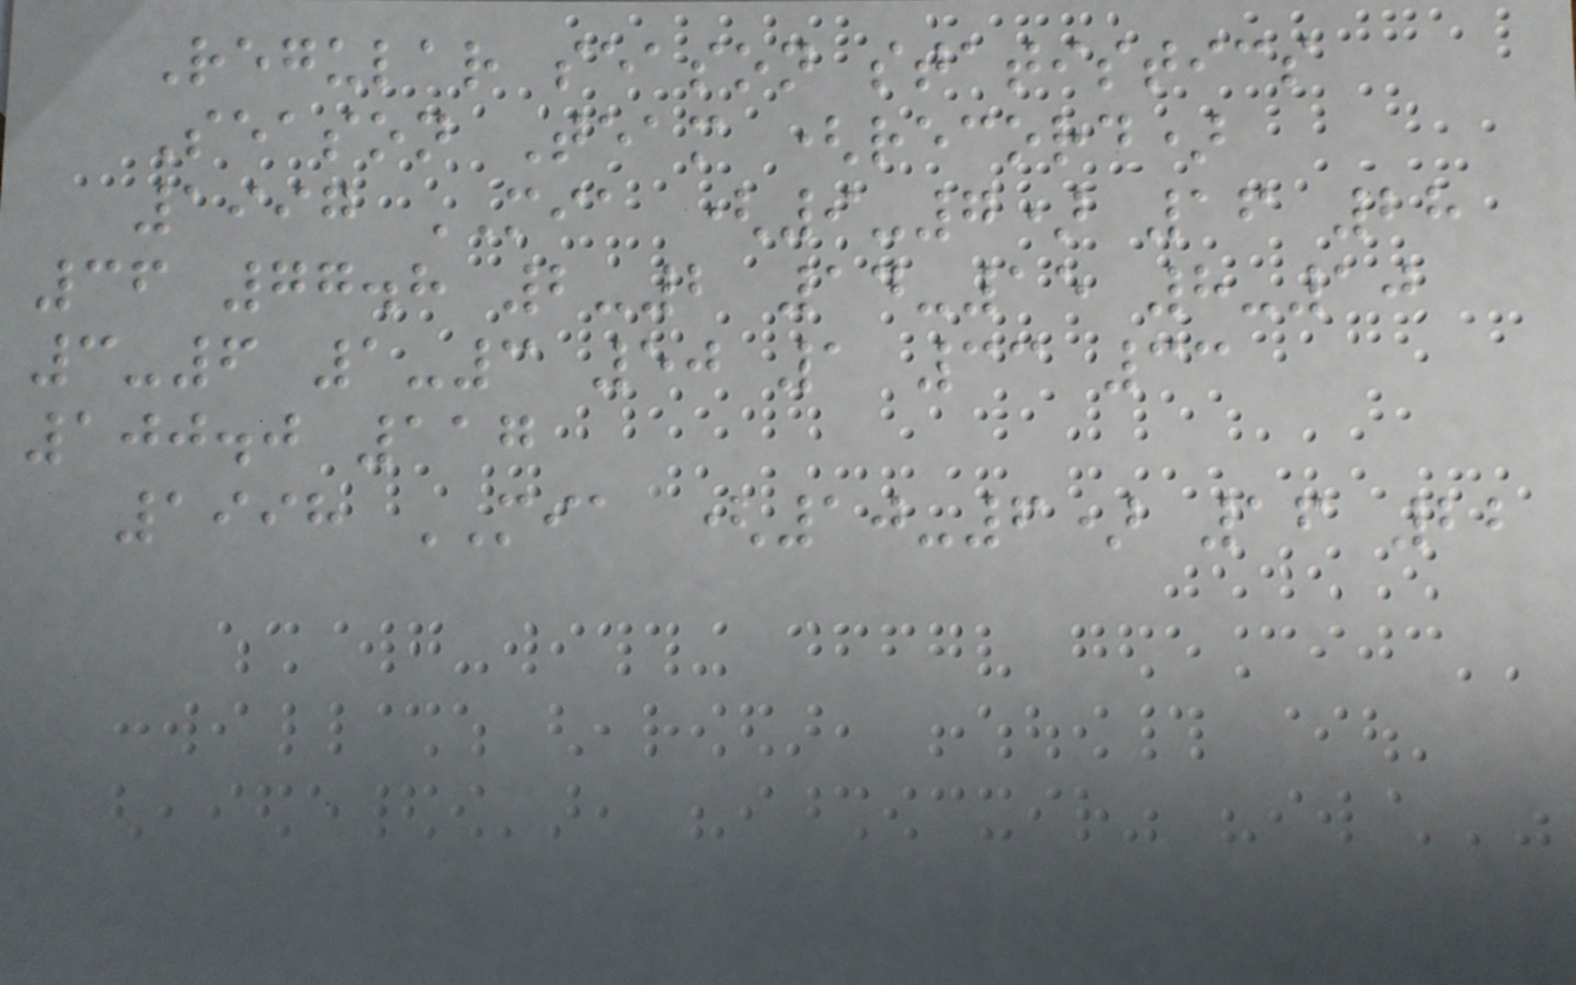Regular season statistics
Season Team (record)
1997 MIA (9-7) 16 28
36 77.8 2-2 14-15 8-10
3-6 1-3 50 1 33 33
100.0 117
1998 MIA (10-6) 16 22
